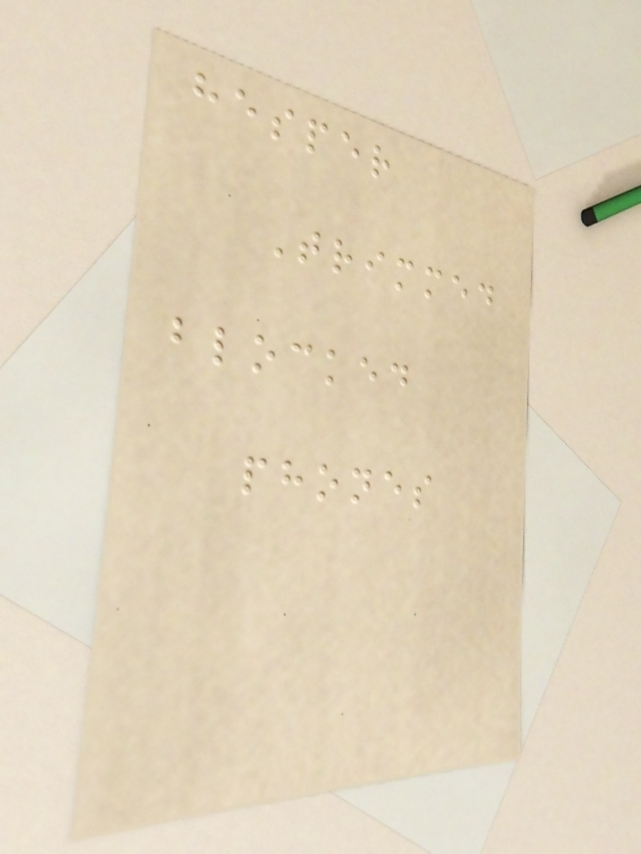hesper
Trimmed
blocked
phones
